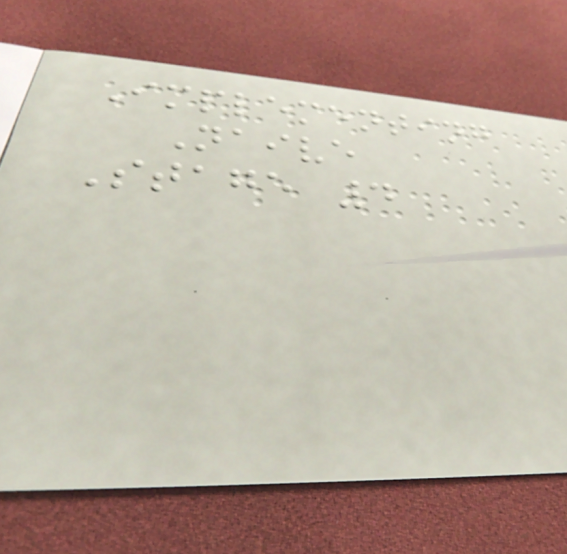Implementing
Naive
Stage 4
